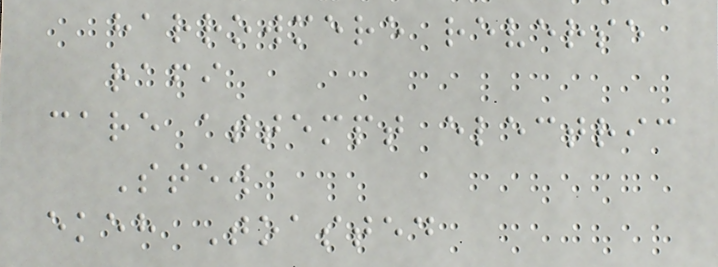harrowmere reverse
rafi
care attempt electric
Stew
ekeh Toasted
